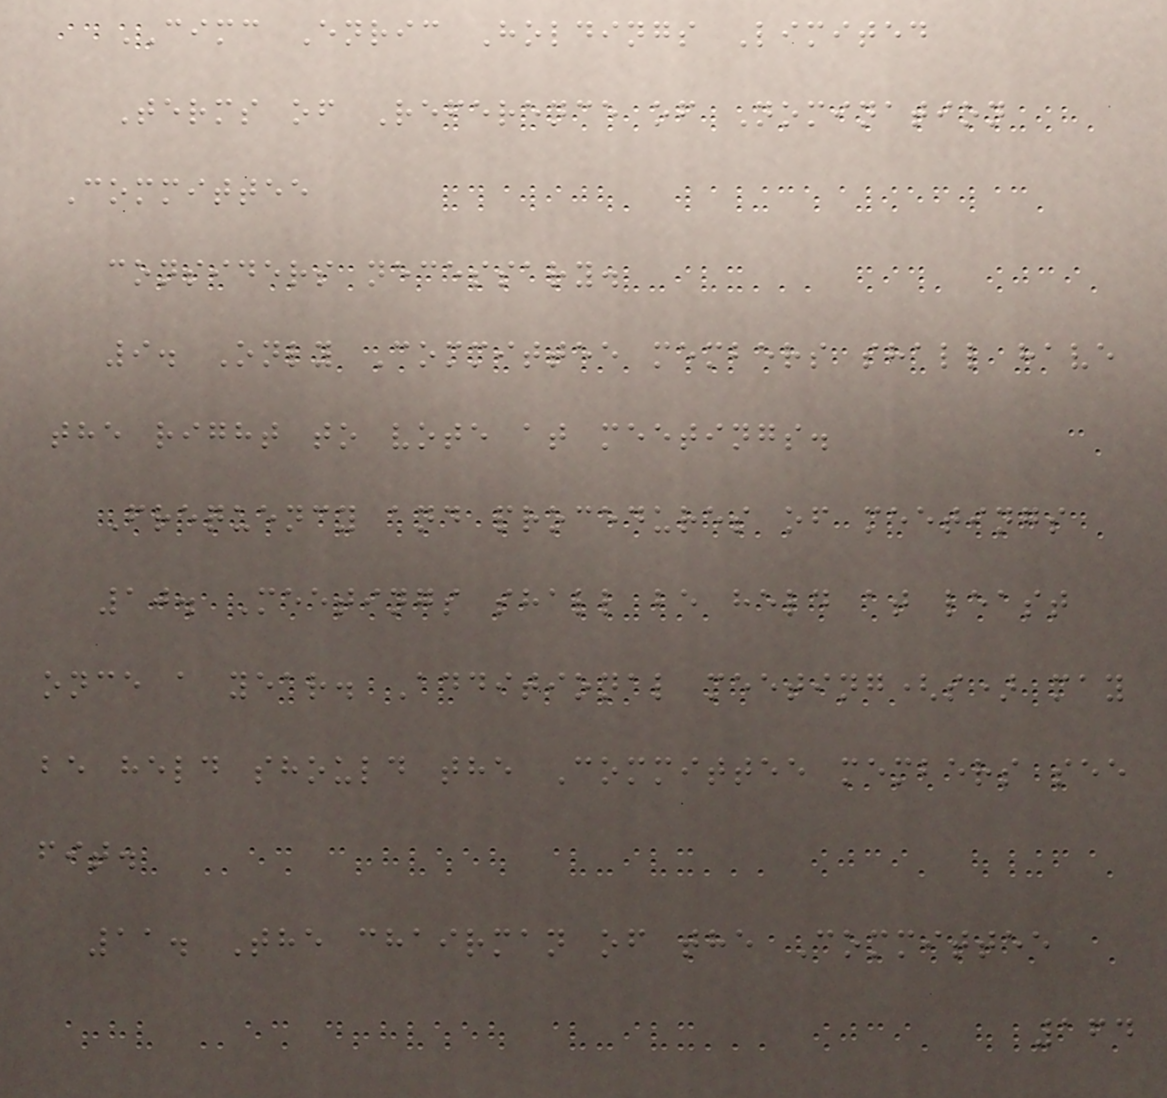CIMC Enric Holdings Limited
Terms of Reference of Nomination
Committee
considers necessary.
9. Only Committee members shall have
the right to vote at meetings.
Frequency and procedures of meetings
10. Meetings shall be held at least
once a year. Additional meeting(s) may
be held should the Committee members see
fit.
11. The chairman of the Committee
164
